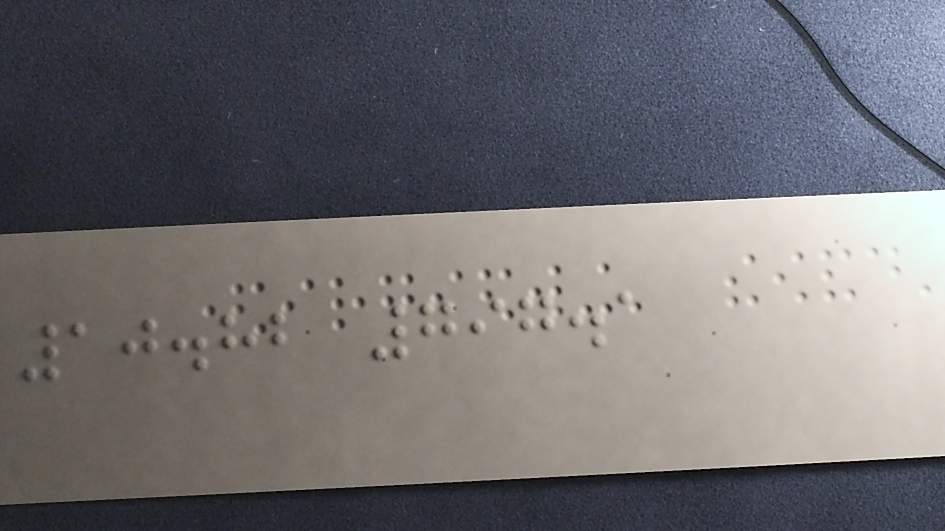10.82 797.1
